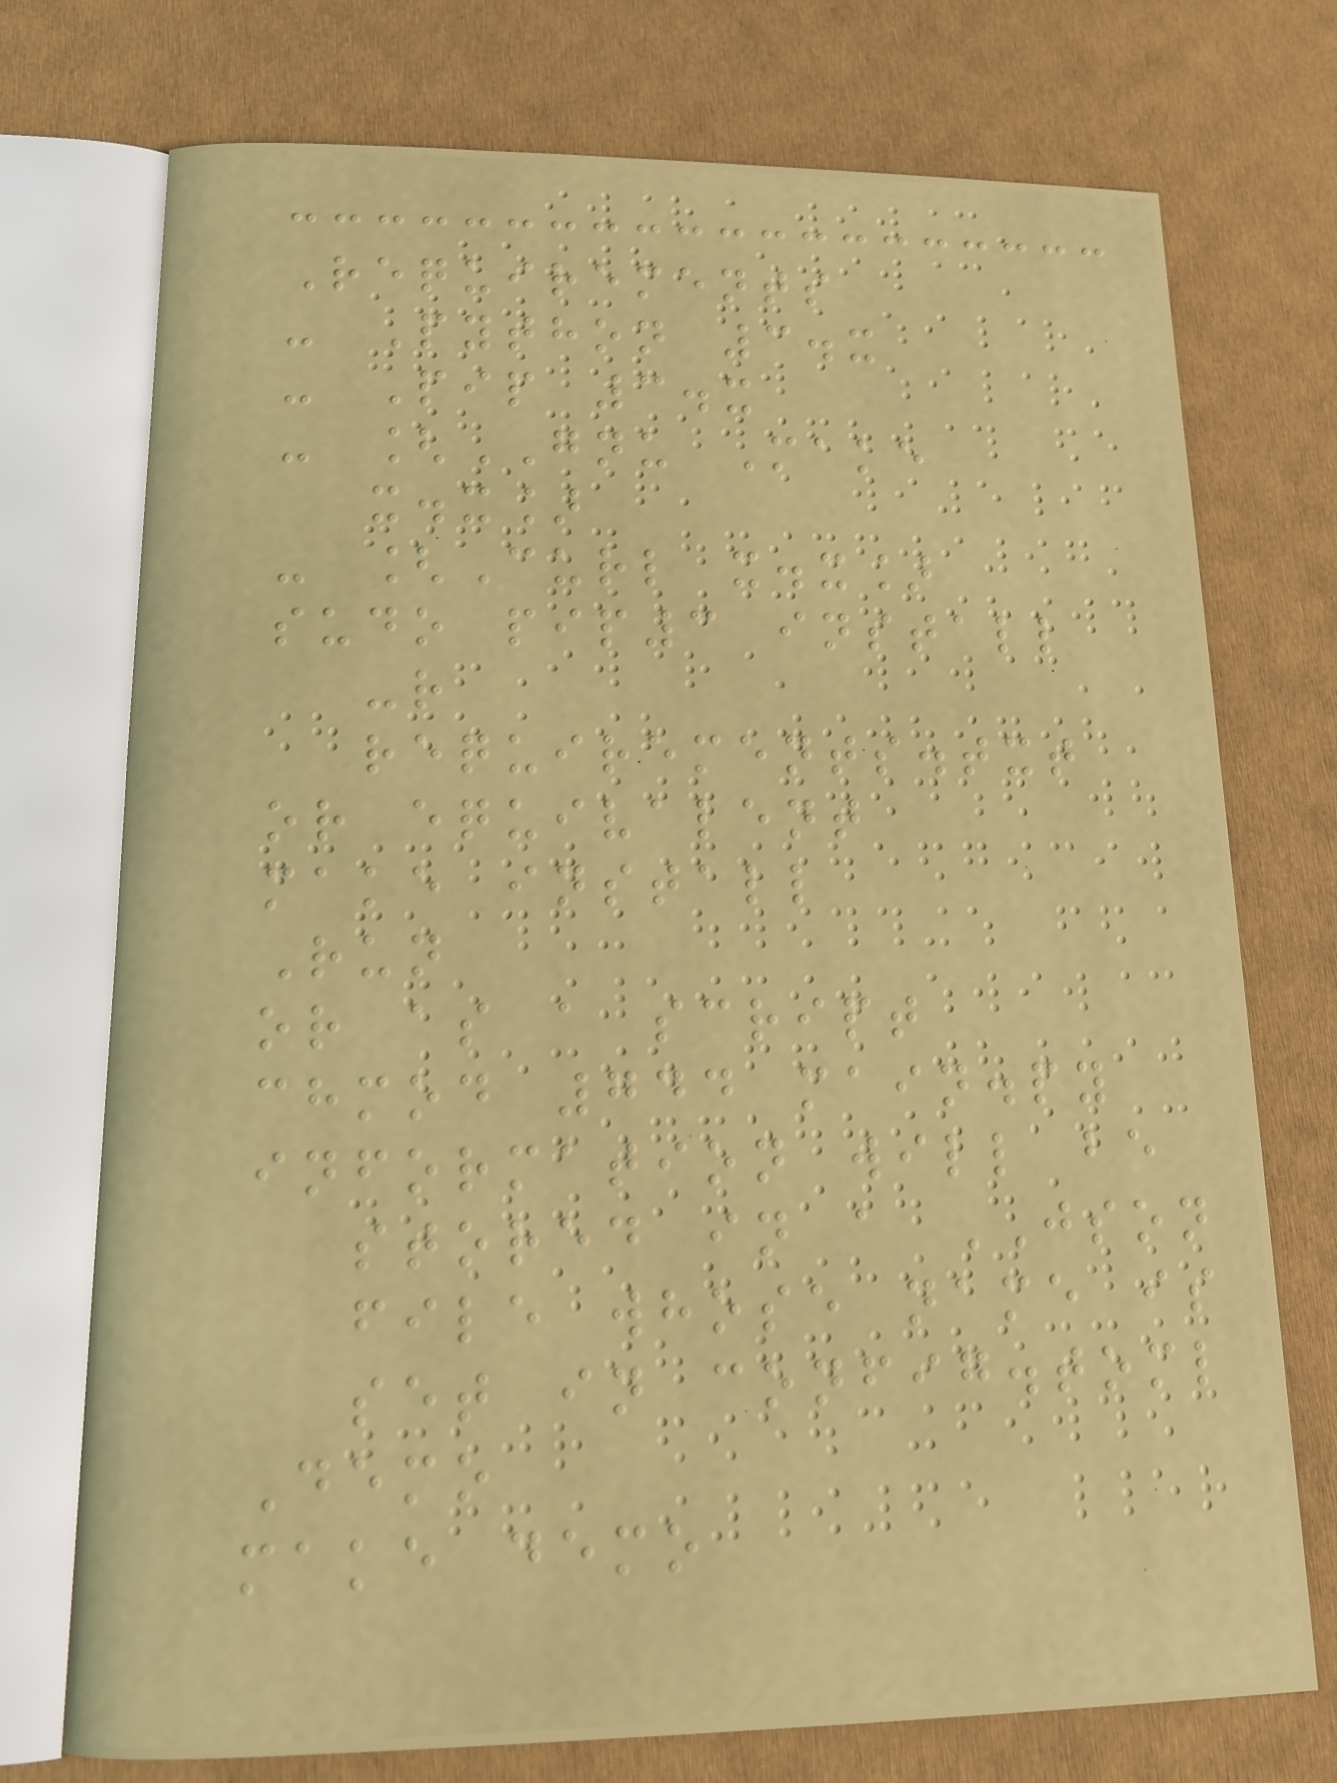Requirements
- Python 3.x
- Pip 3.x
- [GNU Make
x.x]
- [Curl x.x]
sudo pip3 install
-r
requirements.txt
or equivalent
make install
Run
or as a script
chmod 744 main.py
information will be
stored in a JSON
file whose name is
set in config.toml
Demo
make demo
